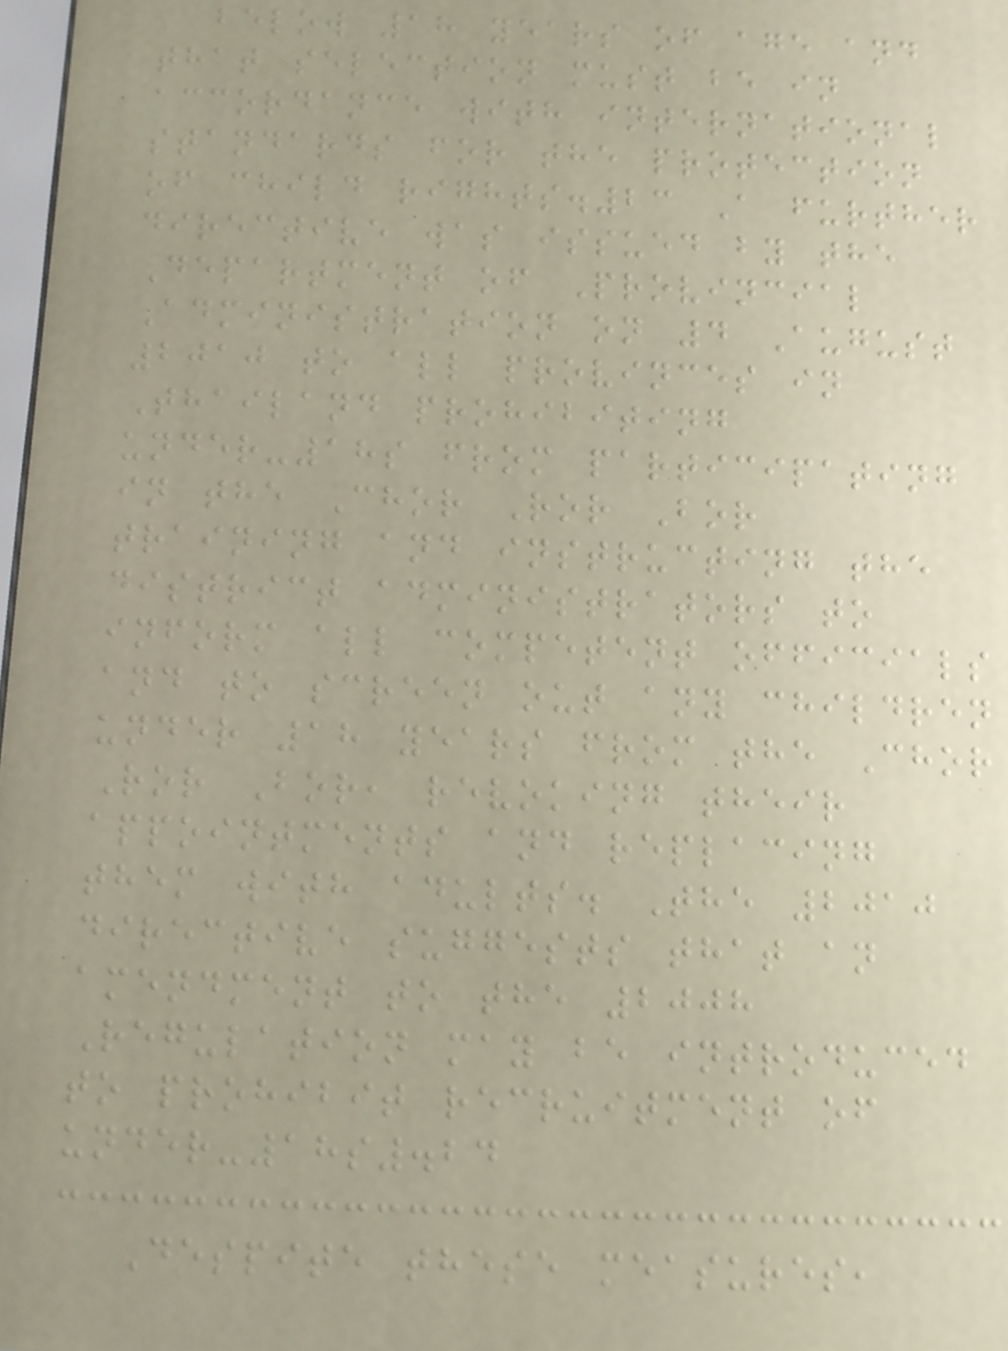below 18 years of age and
that selection must be in
accordance with international
standards for the protection
of child rights.23 A further
directive was issued by the
Department of Provincial
Administration on 4 August
2010 to all provinces in
Thailand prohibiting
under-18s from participating
in the Chor Ror Bor
training and instructing the
district administrators to
inform all competent officials
and to screen out any children
under 18 years from the Chor
Ror Bor, revoking their
appointments and replacing
them with adults. The 2010
directive suggests that an
amendment to the 2008
Regulation may be introduced
to prohibit recruitment of
under-18s.24
Despite these measures,
